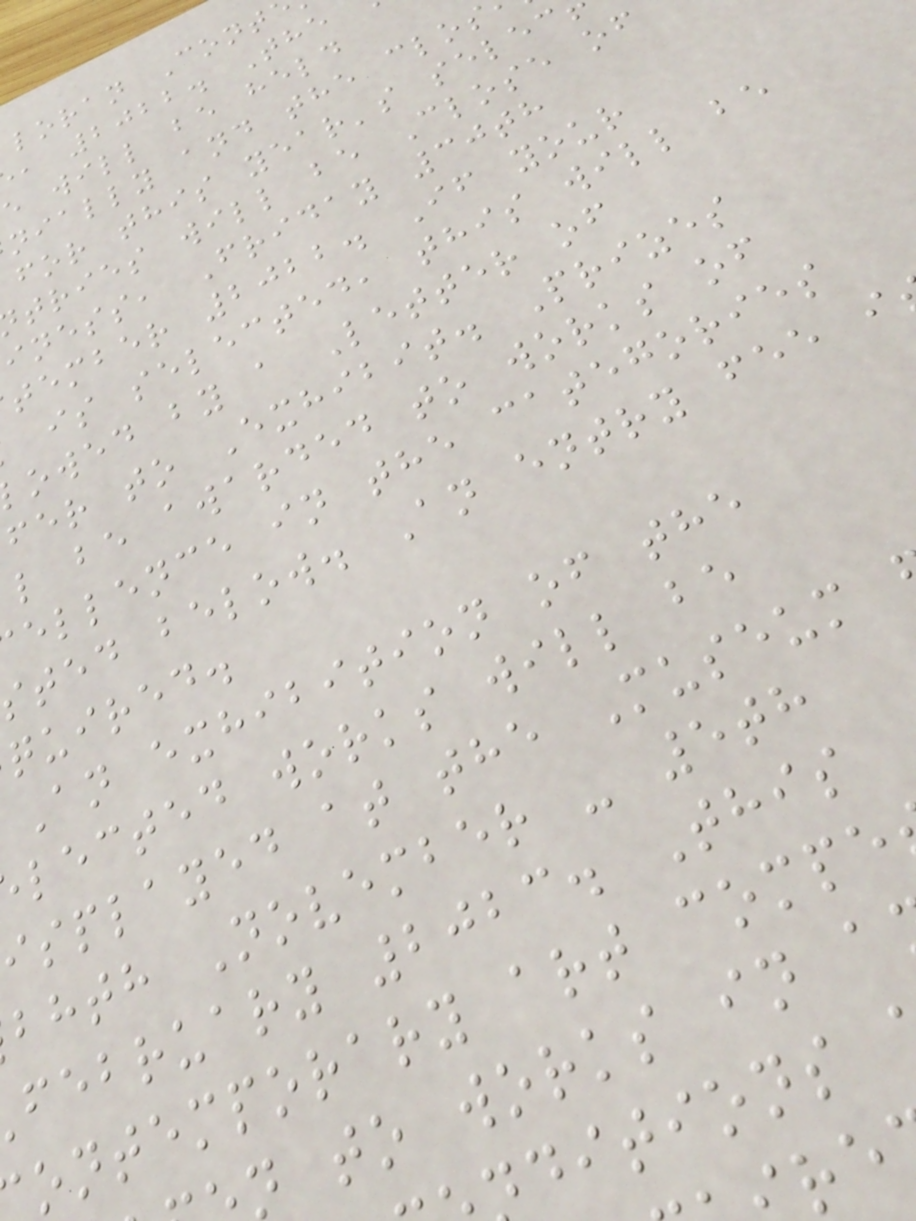loran Cont
, 2022. The
e will be held
nially and the clos
for this year's selec
tries will be Close of
iness, Friday 30th
tember 2022. If your
is selected, this will be
owed by a Letter of
fer to Exhibit. Prizes
l be awarded to works of
ellence in the categories
ted below. An entry fee i
quired.
An exhibition of the
lected works will be
isplayed at the Museum
bhth November - 5th
february 2023. This
ontemporary art compe
n to works in a
